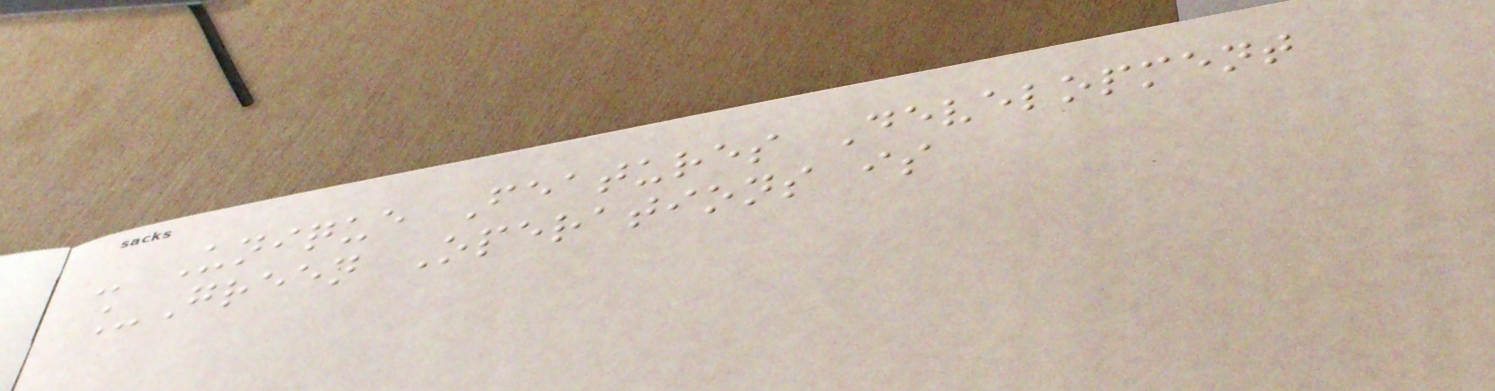- Unique Features Development
_Green Operations is
